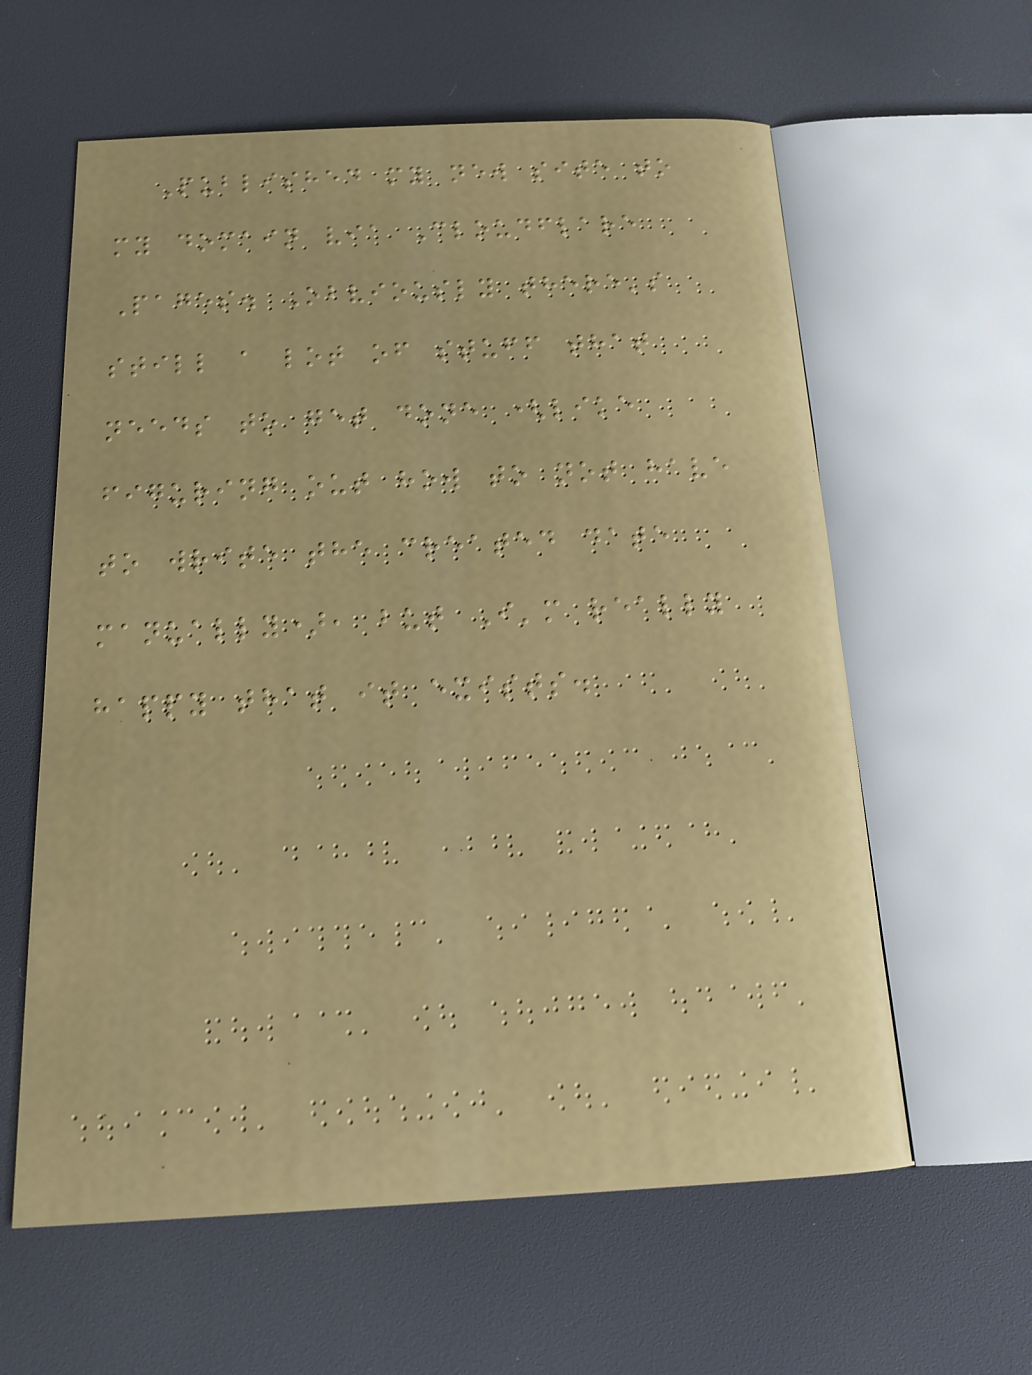Published my new site to
my domain via Cloudflare
Pages. Obviously there's
still a lot of stuff that
needs to get done (like
figuring out how to not have
to write the created date
manually), but I'm really
happy that it exists.
